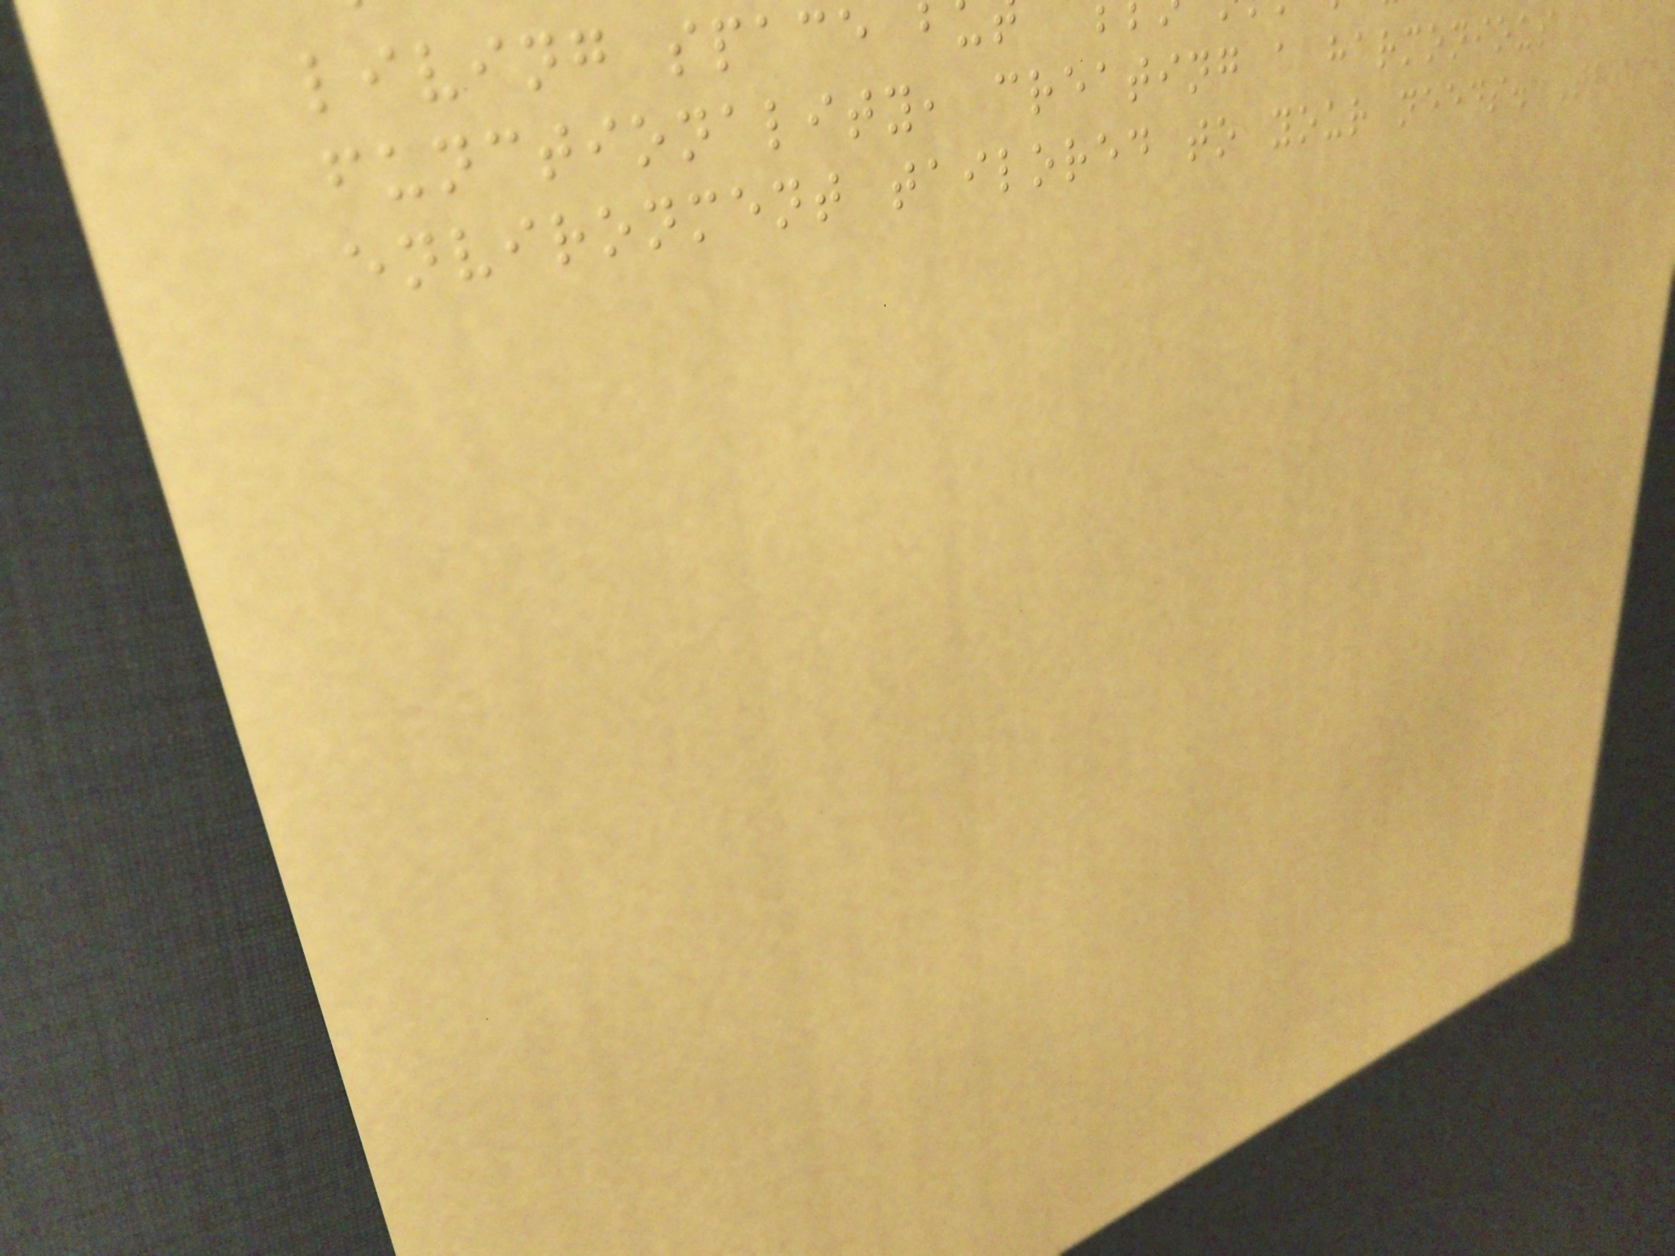living space
functionality, creating a harmonious
environment tailored to your needs. This
